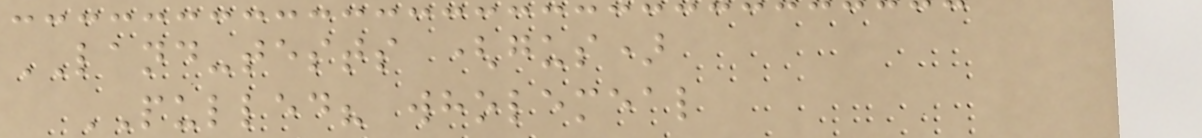LAND-tests (gus)
PULLED? wholemeal
